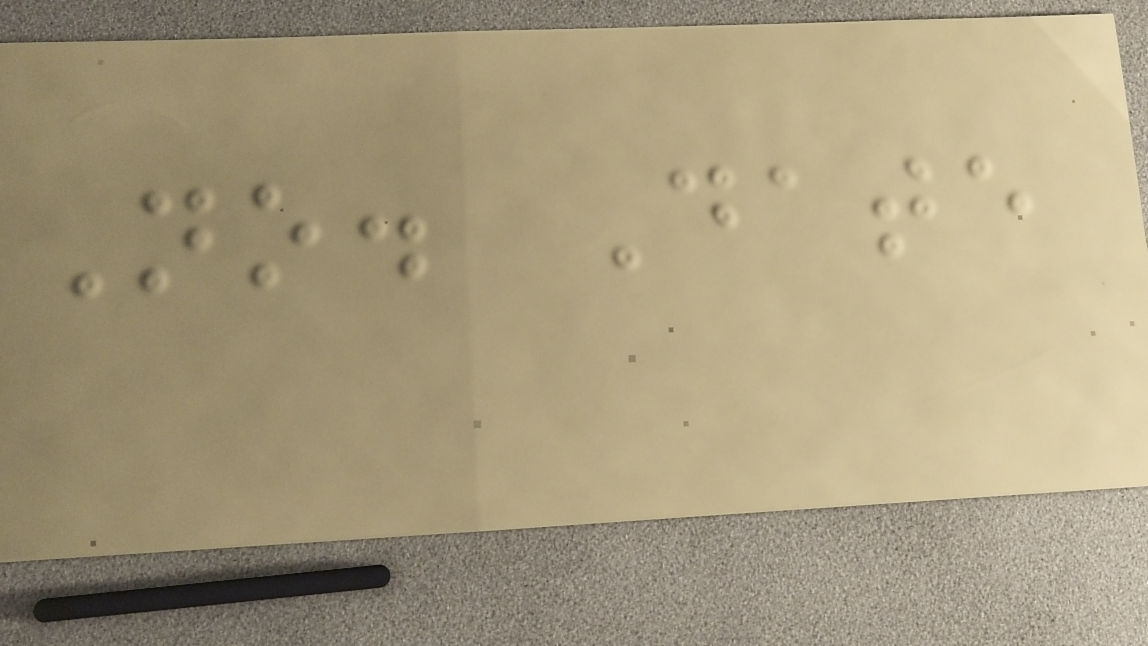No. Date
